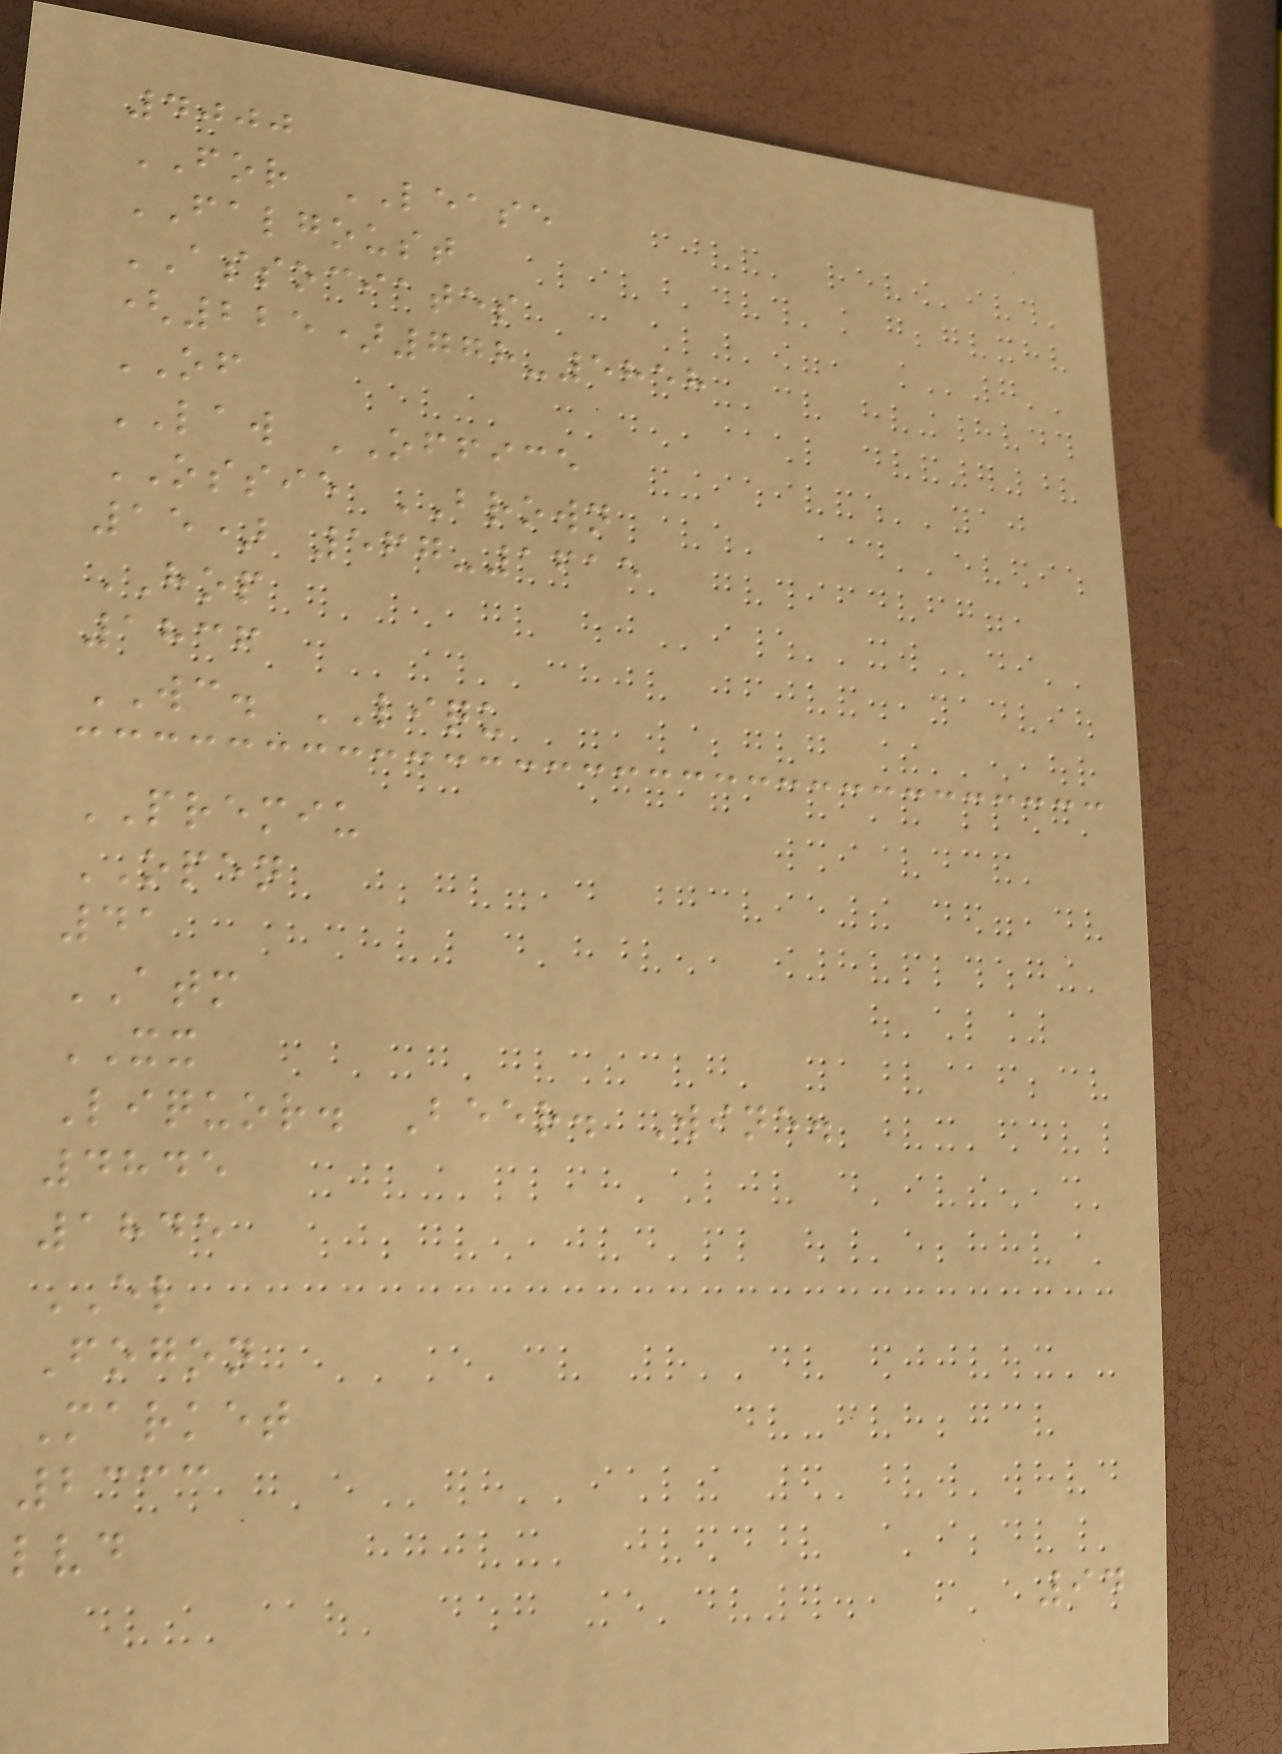4000
FOR LEASE
FALGOUST
ASSOCIATES
(225)778-5858
OF
LAW OFFICE
OSSIE BROWN
15) 567-1615
HOP
1836
WC. LIQU
PREMIU
OPEN
41
ATM
XX
Liquor. Beer. Wine.
4845
1845
EL
Fogon
Market
2333
lvd
94
